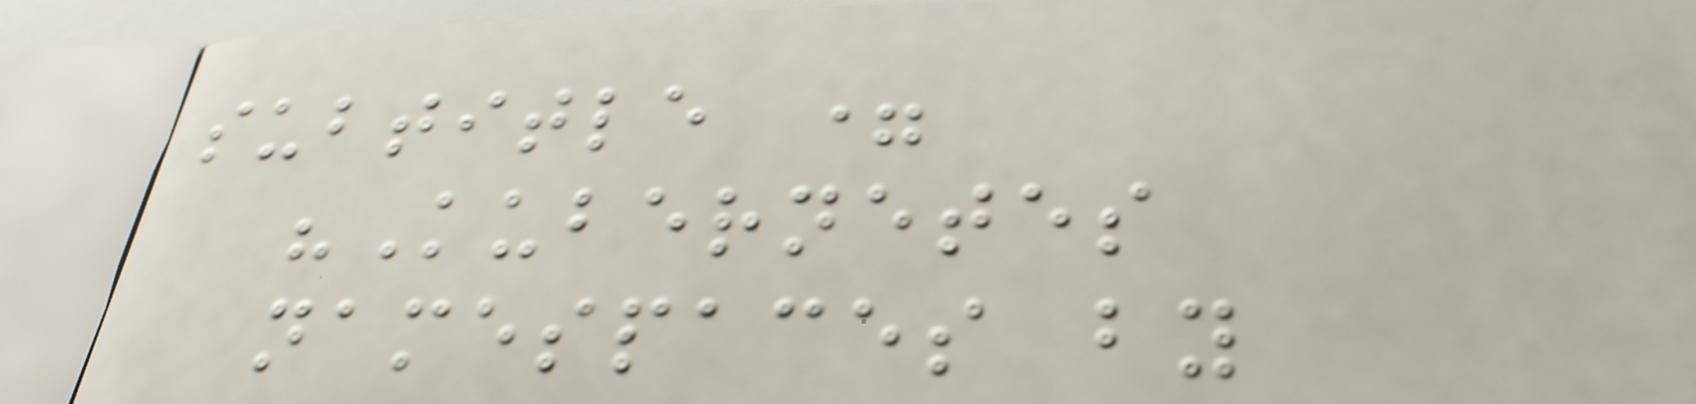subtitle =
"Kubernetes
namespaces by
